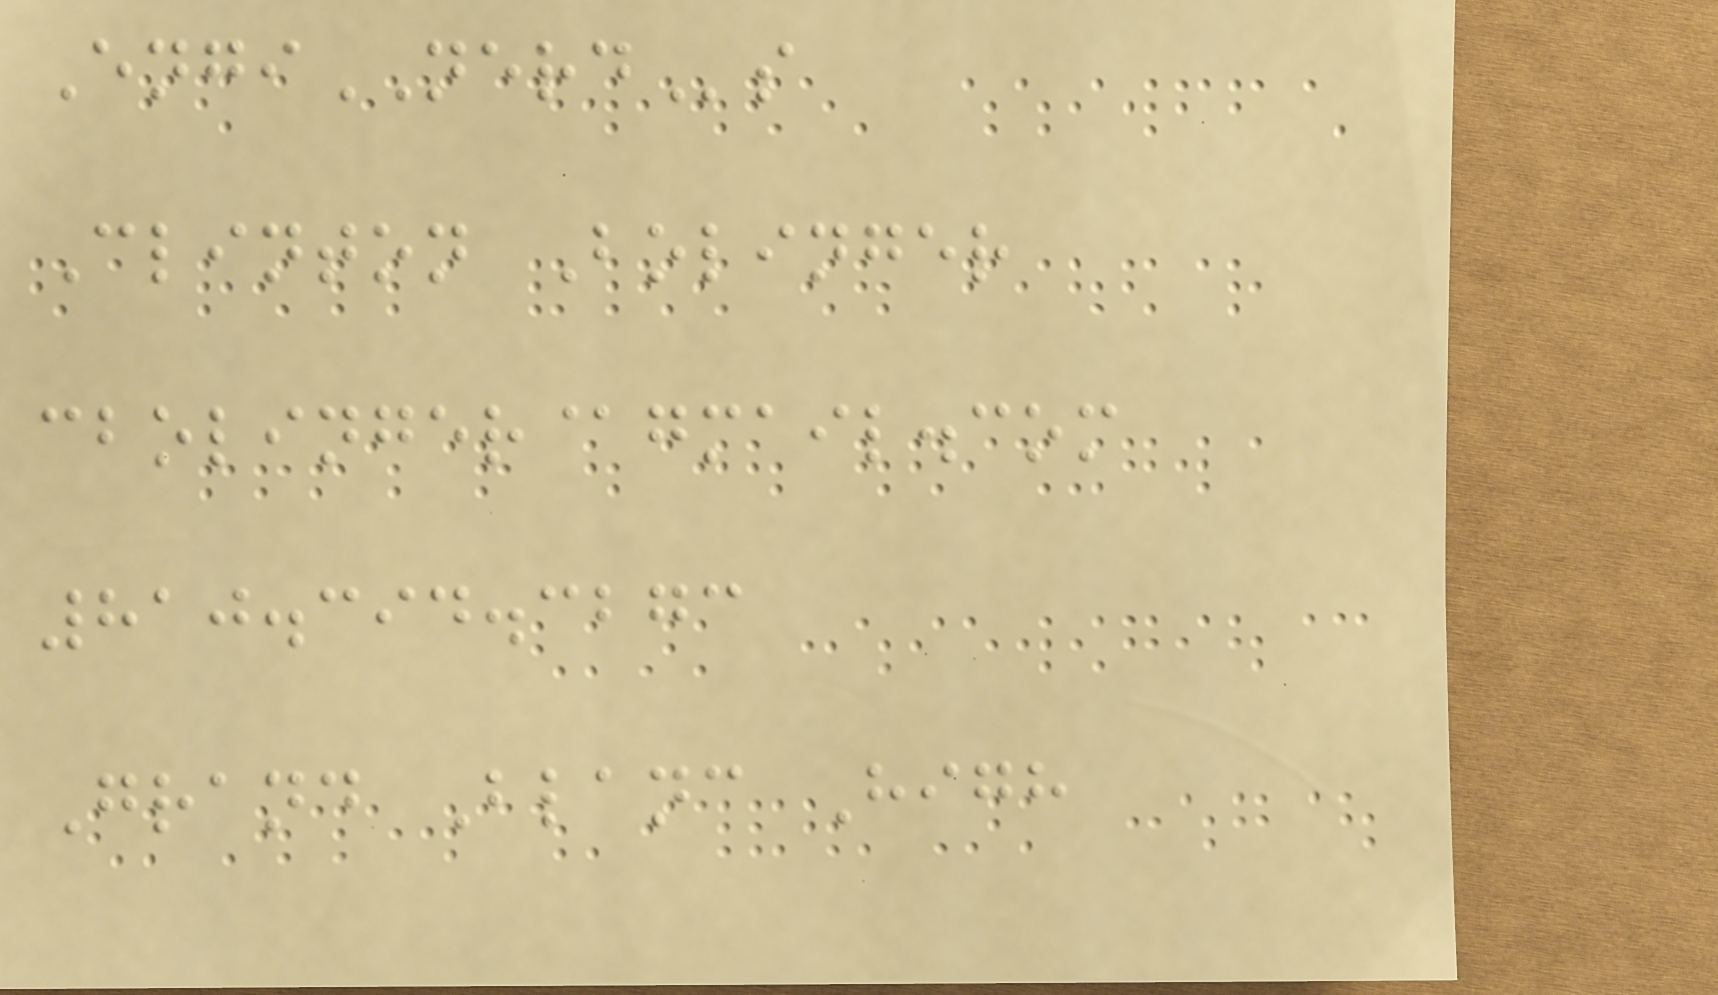EngiNERDs
Clinton Bolinger
cbolinger@gmail.com
810.394.3273
Grand Blanc High
